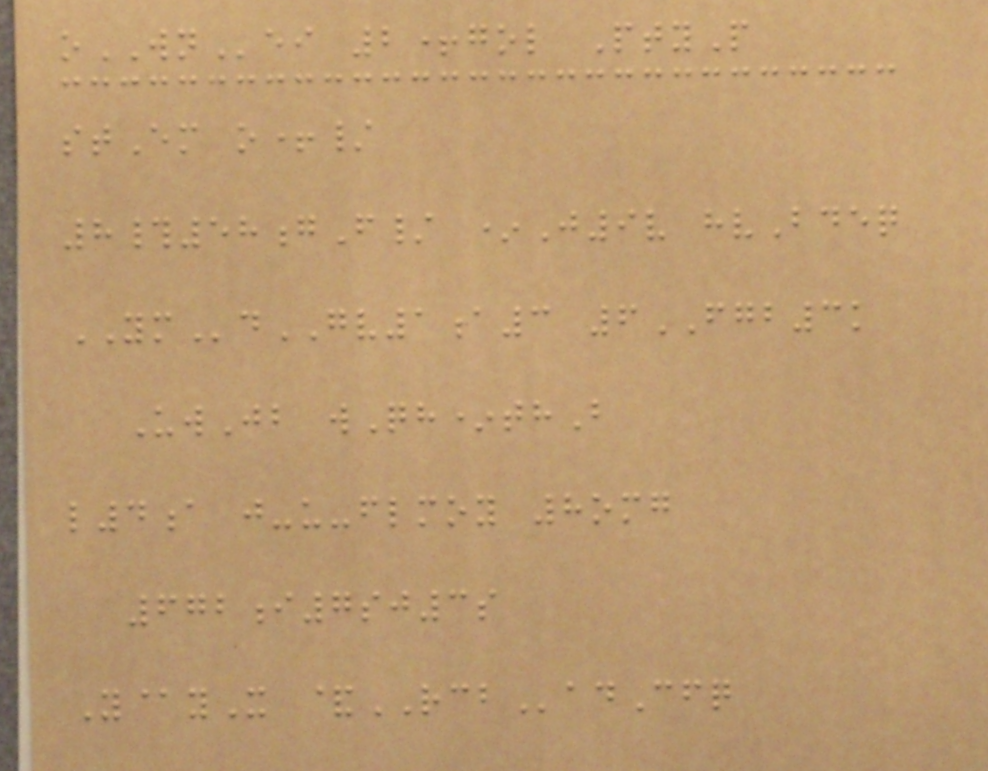oWNei 2+gol PtyP
stEm o+/
8#58gF/ *J9v hvBdeq
YMdGV1a3 6FGB3k
UwJb wQh*thB
l4a j-u-flmoy 8omg
672i7sj3s
Y@yX &RCBadCfq
